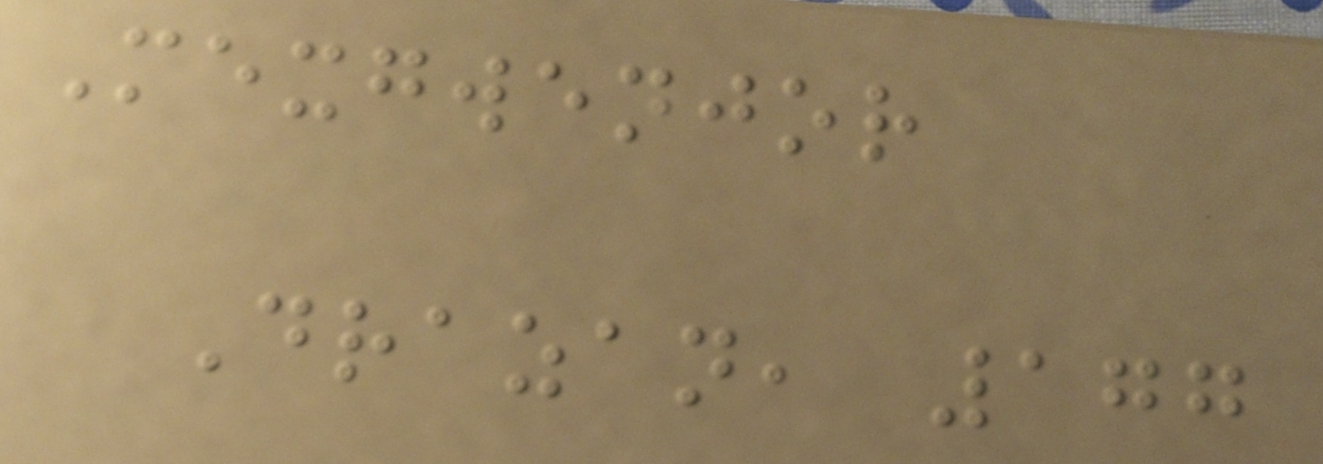Mexgwenjor
Drazan, 177
